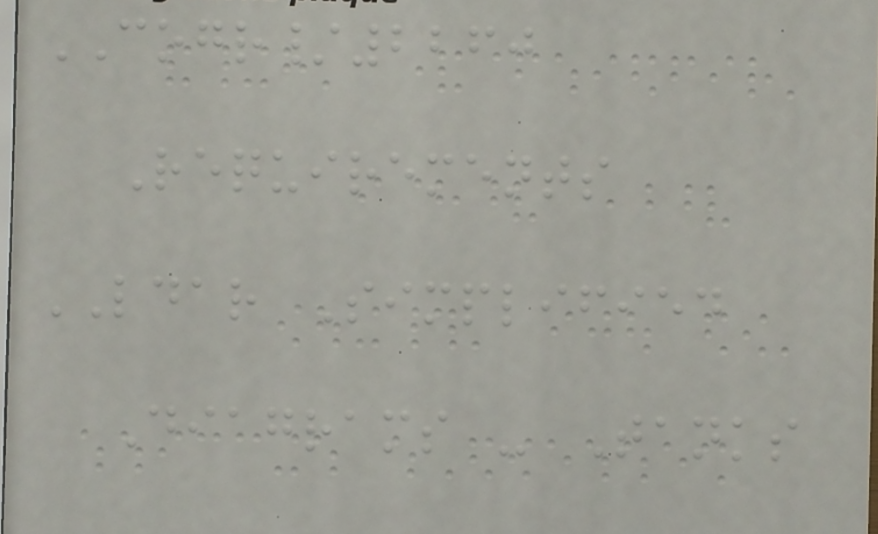COGR/2260
Requirements
LDAR Simplified
Diagrams - Tanks
